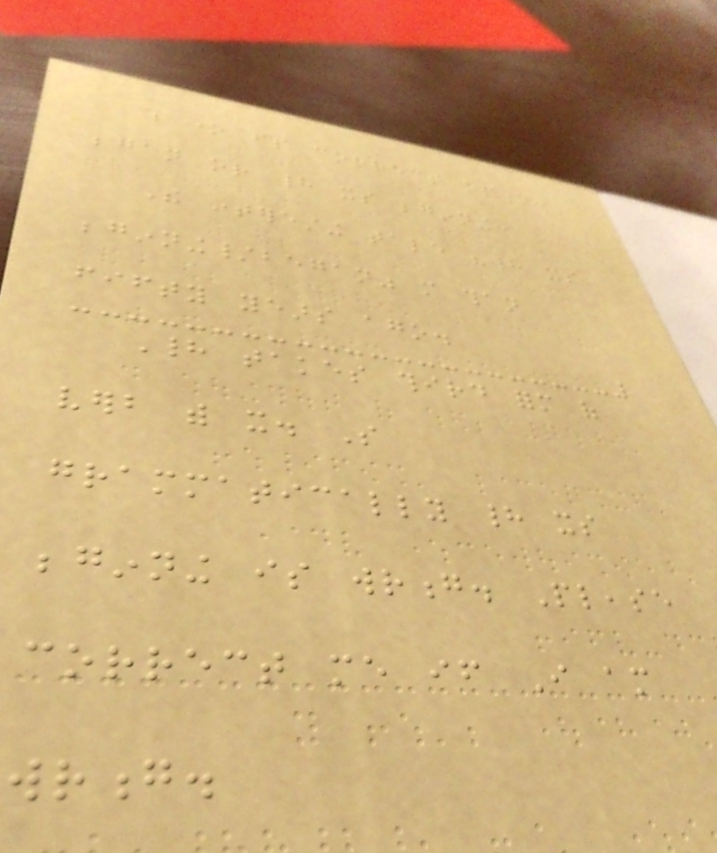which one is correct option:
began or had its beginning:
The interesting tale "had its
beginning/began" more than
fifty years ago.
Had takes third form of
verb with it. So
grammatically had its
beginning is wrong. Please
correct me if I am
wrong.
